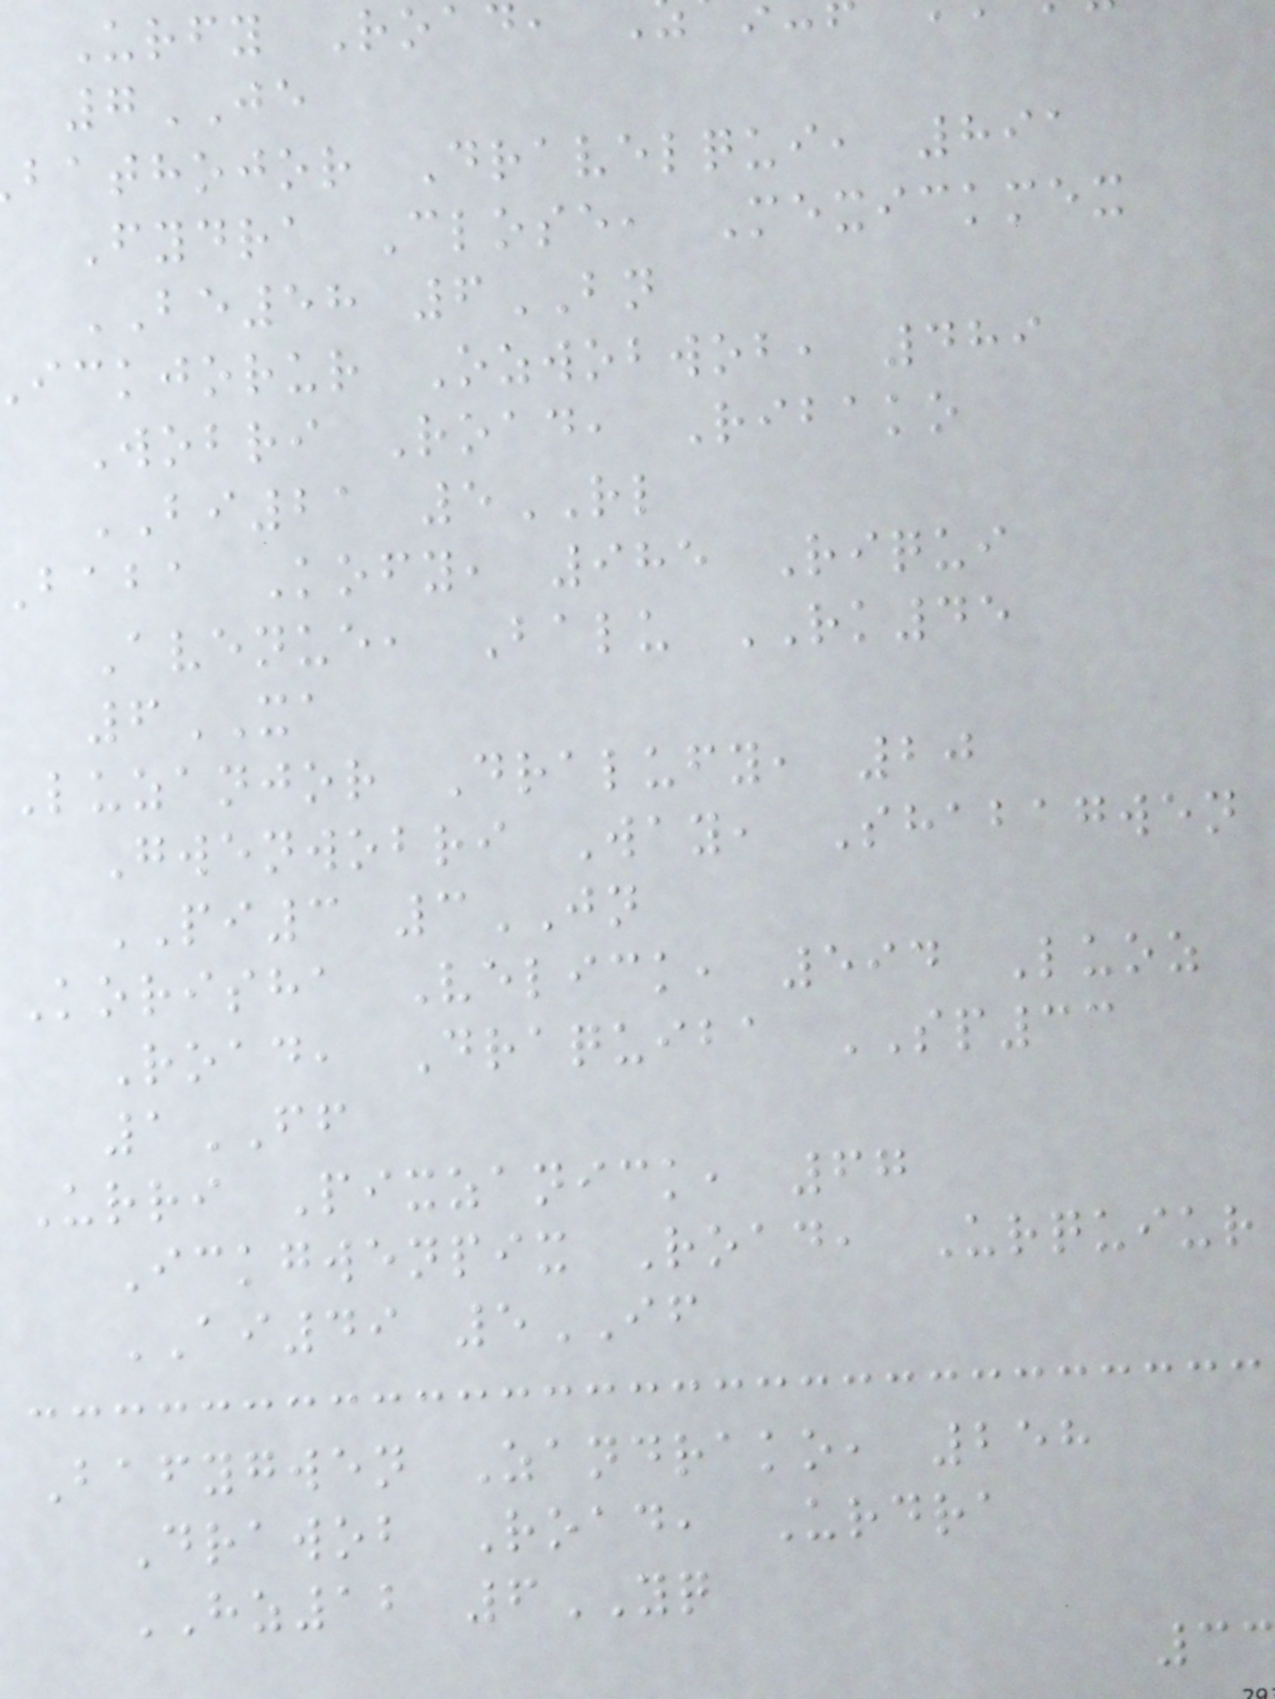Urfy Road
7JE
bathojor Dravelqui, 891
Fydra Close, Mexickmex
BE58 6BN
ickjorur Ozwobwob, 489
Wobri Road, Ribako
BI21 5RL
baba Kofy, 985 Riqui
Avenue, Balu RK45
6XA
Luzanjor Dralufy, 20
Gwenwobri Way, Shabagwen
PI3 3JN
Korisha Velick, 594 Luoz
Road, Draquiba SP33
1FF
Urri Pixzanick, 67
Ickgwenpix Road, Urquiur
AI49 5IF
Bafygwen Zandrako, 258
Drawob Road, Urdra
HZ12 6YQ
33
